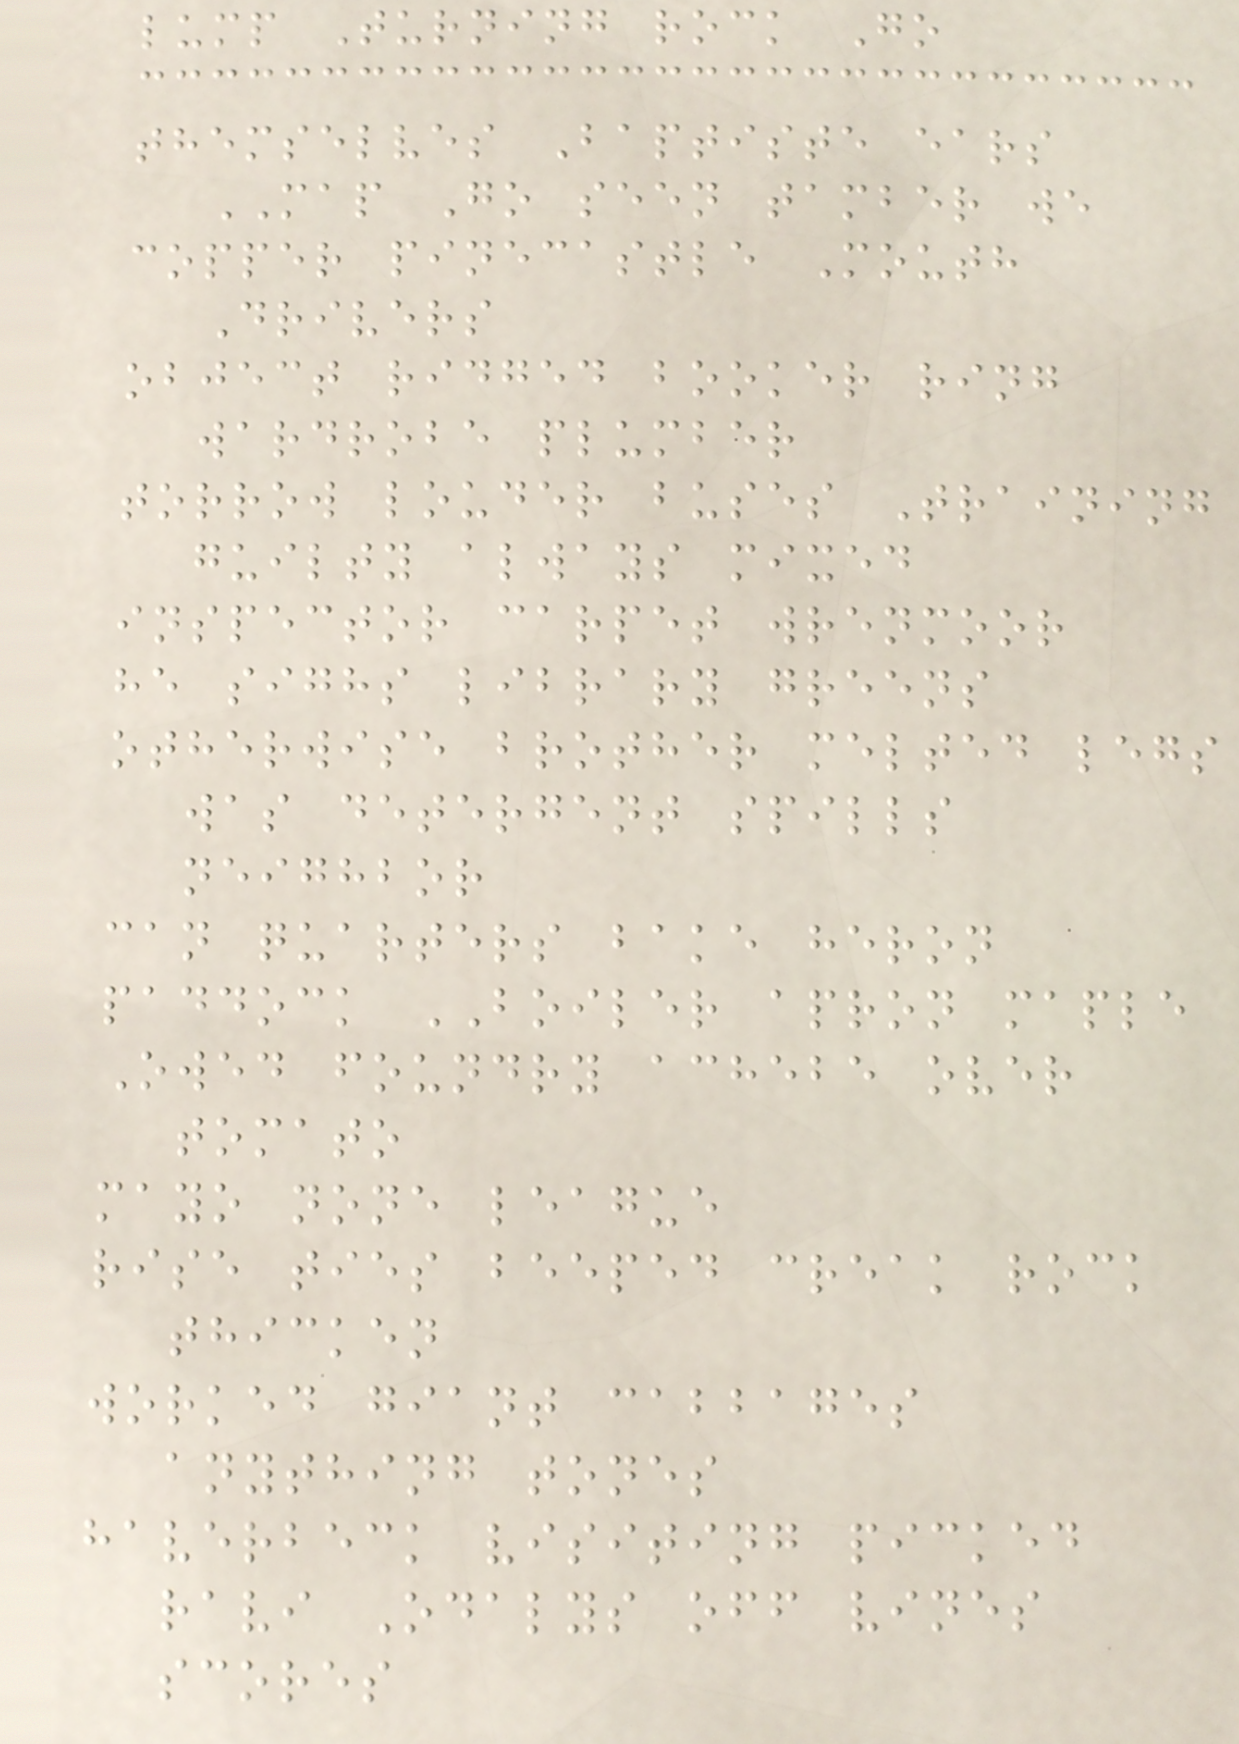lump Turning rock Go
themselves Baptiste ears
MAP Go seen tamber we
copper pinecastle Mouth
Drivers
object ridged booker ring
wardrobe plumber
torrow louder buses Training
guilty always mixed
inspector carpet wrenmoor
he sighs library greens
otherwise brother melted legs
was detergent spills
neighbor
can quarters bake heron
paddock BOILER apron maple
Owed foundry achebe over
tomato
mayo none league
rise ties beeped creak rock
thicken
worked giant cabbages
anything tones
haverbeck visiting picked
ravi Odalys off vines
scores
